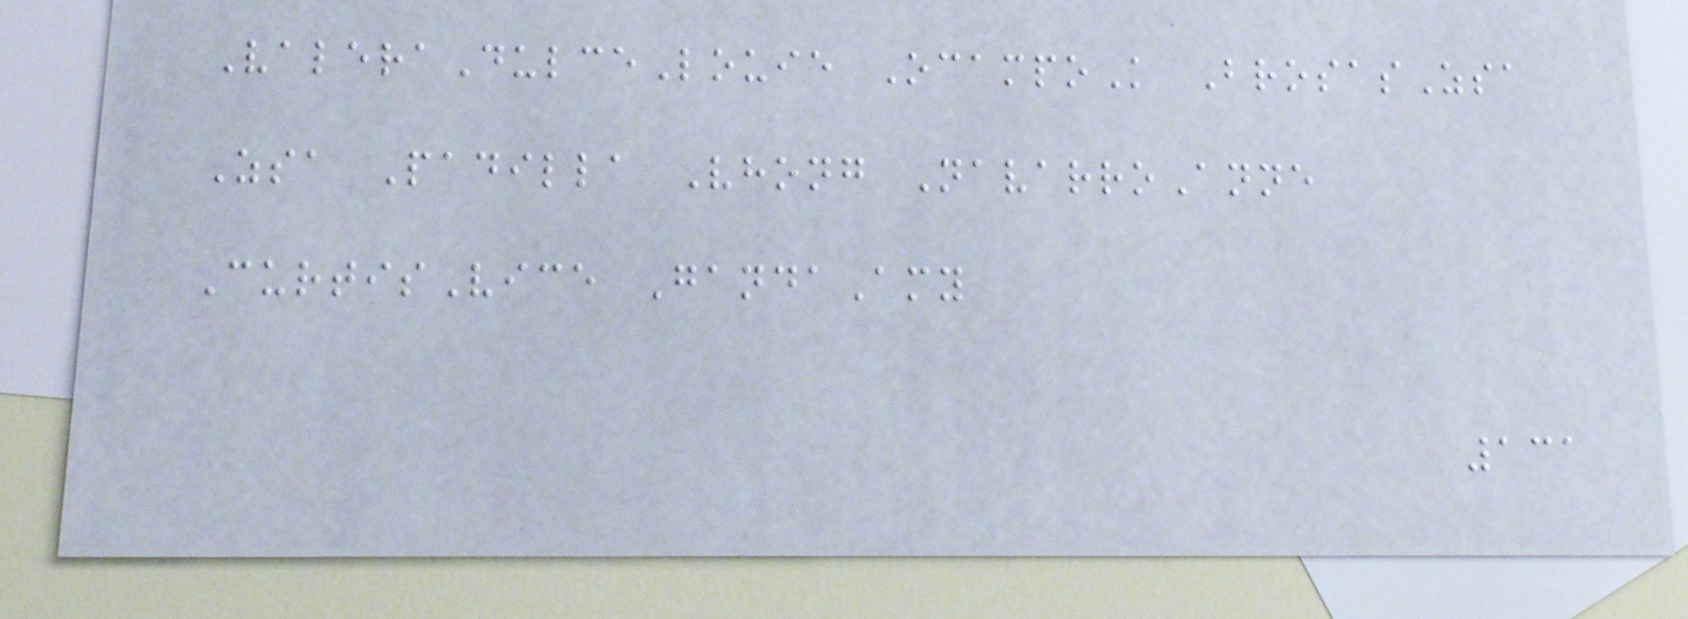ValeraDulceLouie OcampoK BrosasZsa
Zsa Padilla Vhong NavarroAnne
CurtisVice GandaAmy
131
